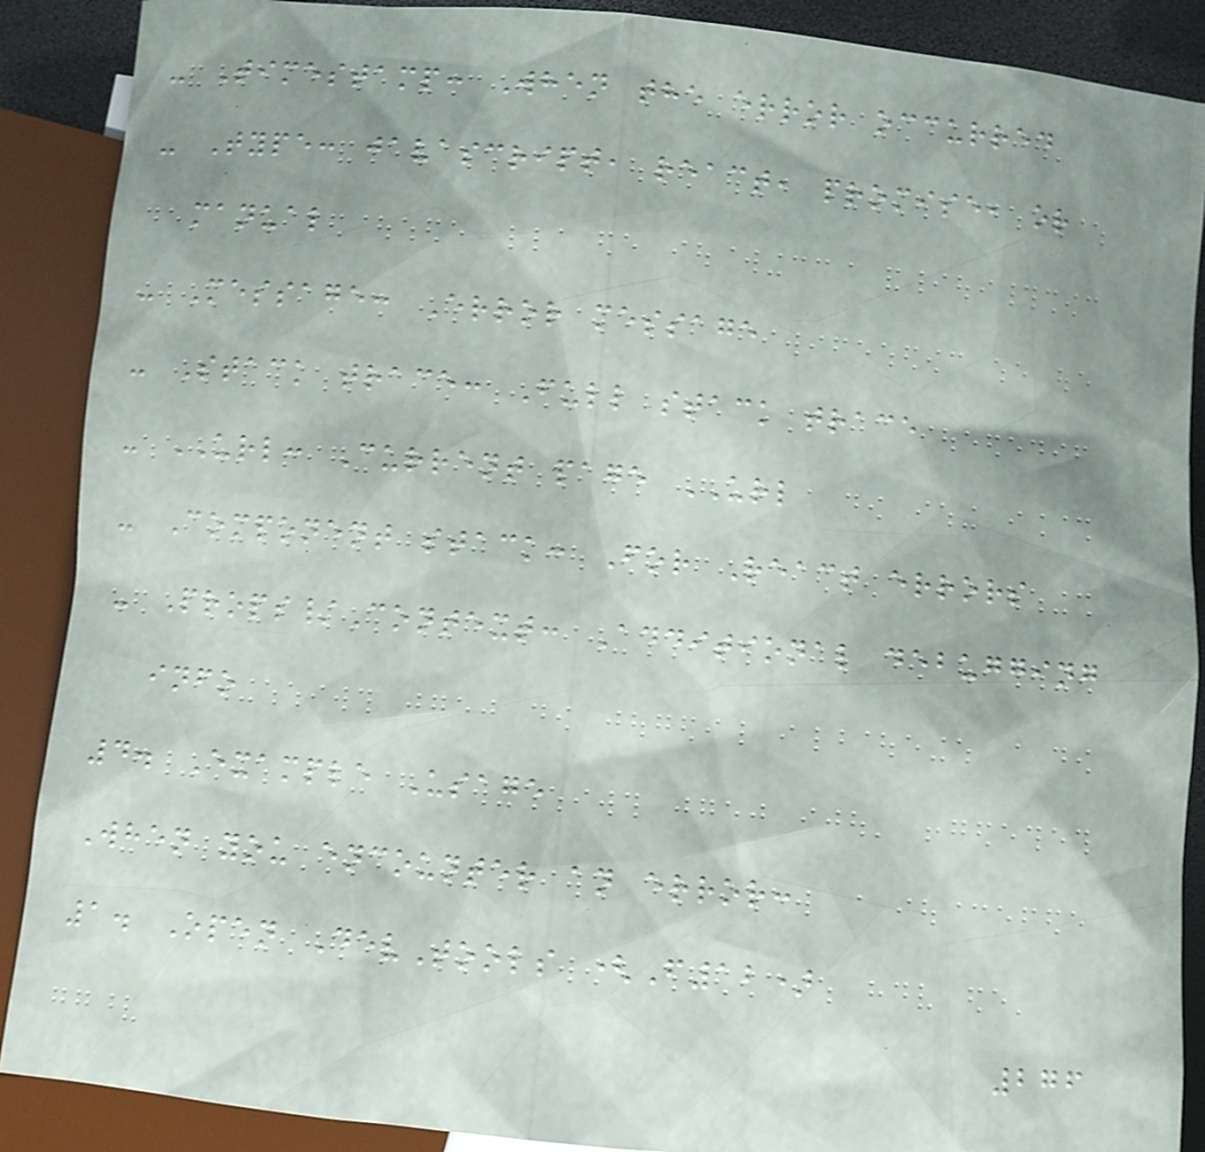- Timestamp: When the error occurred
- Type: javascript, react, promise, or
manual
- Message: Error message
- Stack trace: Full stack trace
- URL: Current page URL
- Component stack: For React errors
- Props/Context: Additional debugging
info
4. Example Usage
When you encounter an error:
1. Open DevTools (F12)
276
